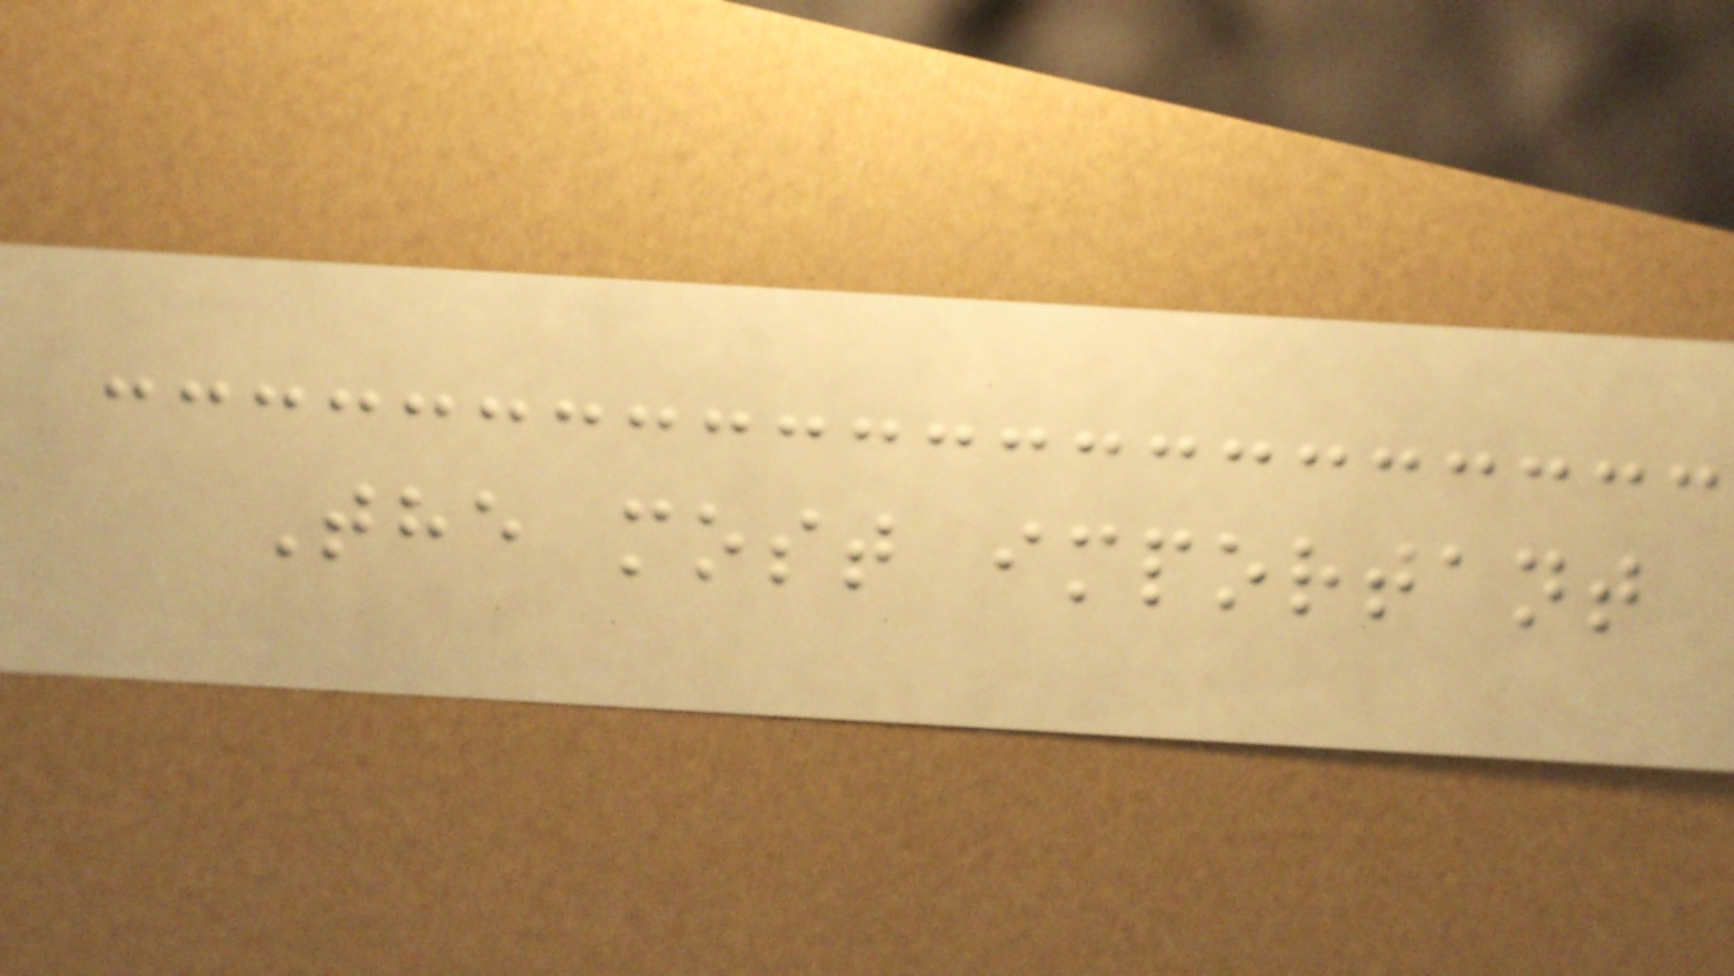The most important
